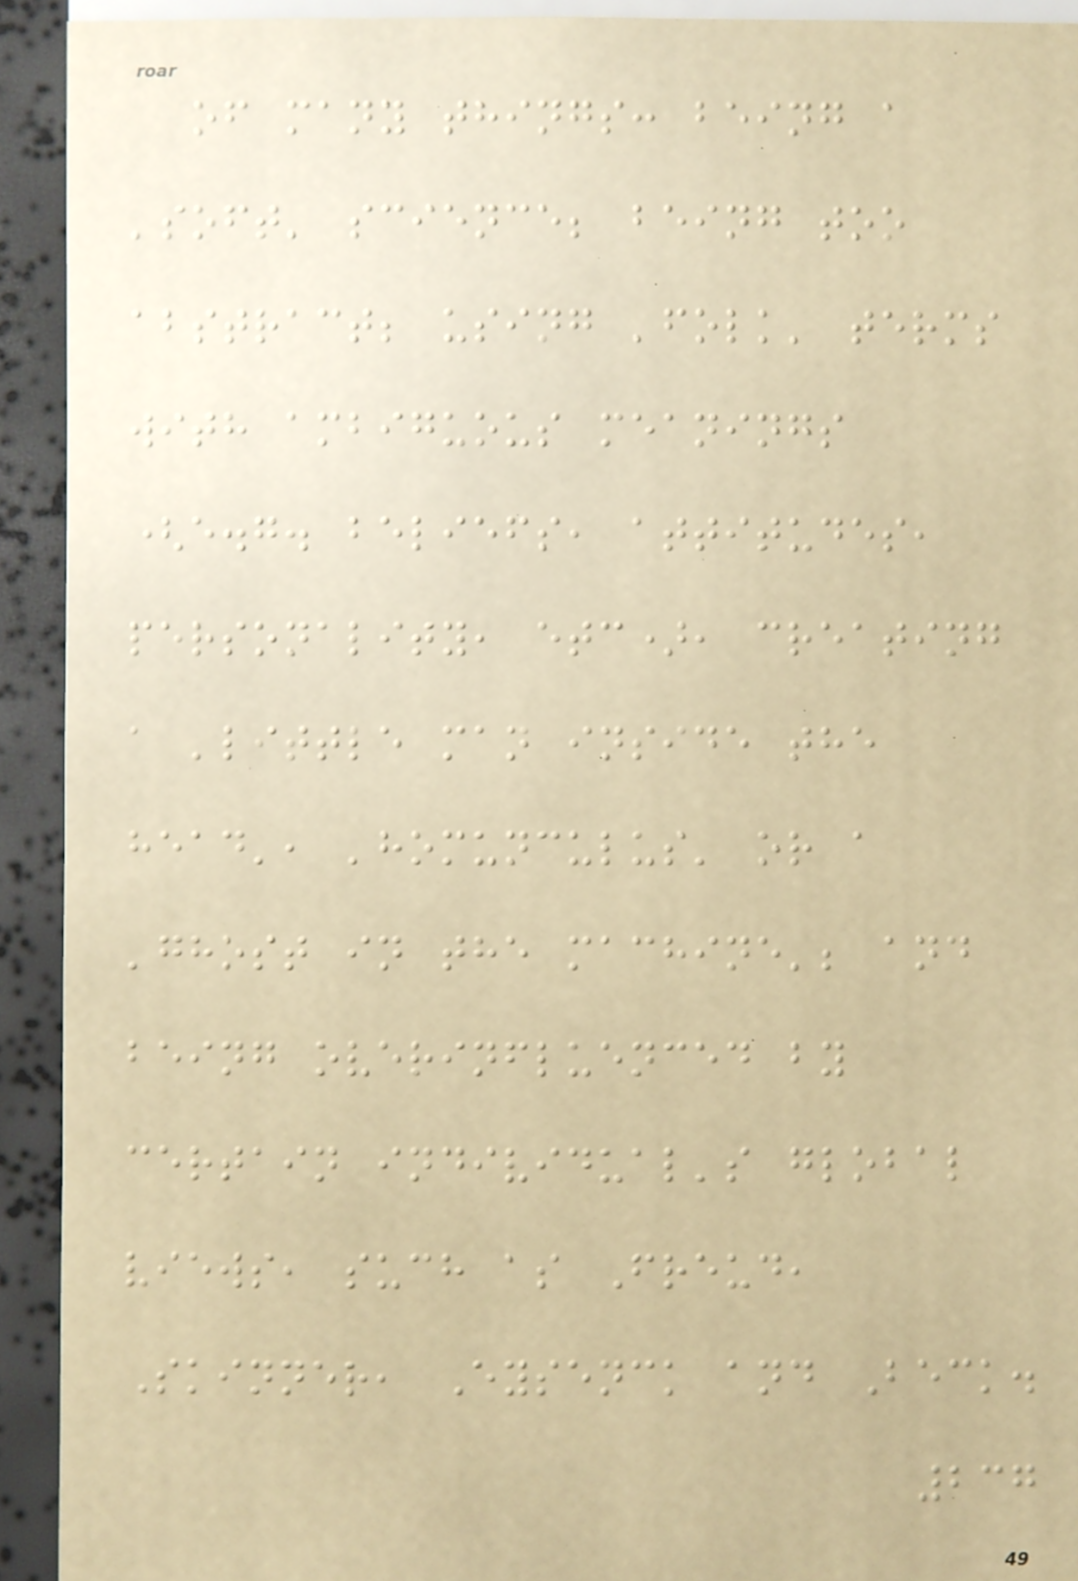of many things: being a
'soft' science; being too
abstract; using 'folk' terms
with ambiguous meanings
(e.g. beliefs, attitudes,
personality, etc), creating
a 'little man inside the
head', 'homunculus' or a
'ghost in the machine'; and
being overinfluenced by
certain individual's global
views, such as Freud,
Skinner, Eysenck and Beck.
237
